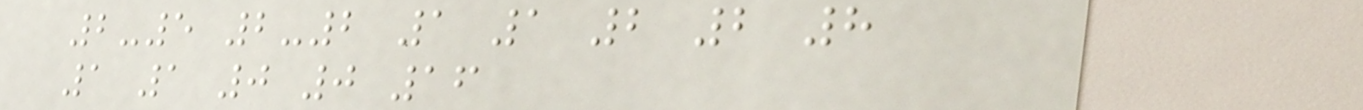2-5 2-2 1 1 2 2 8
1 1 0 0 16
